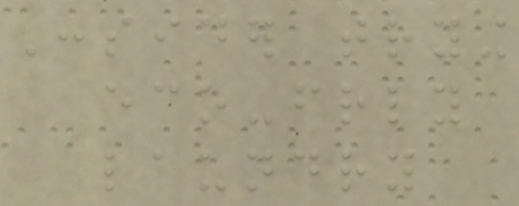Consider trying
eco-friendly
laundry
